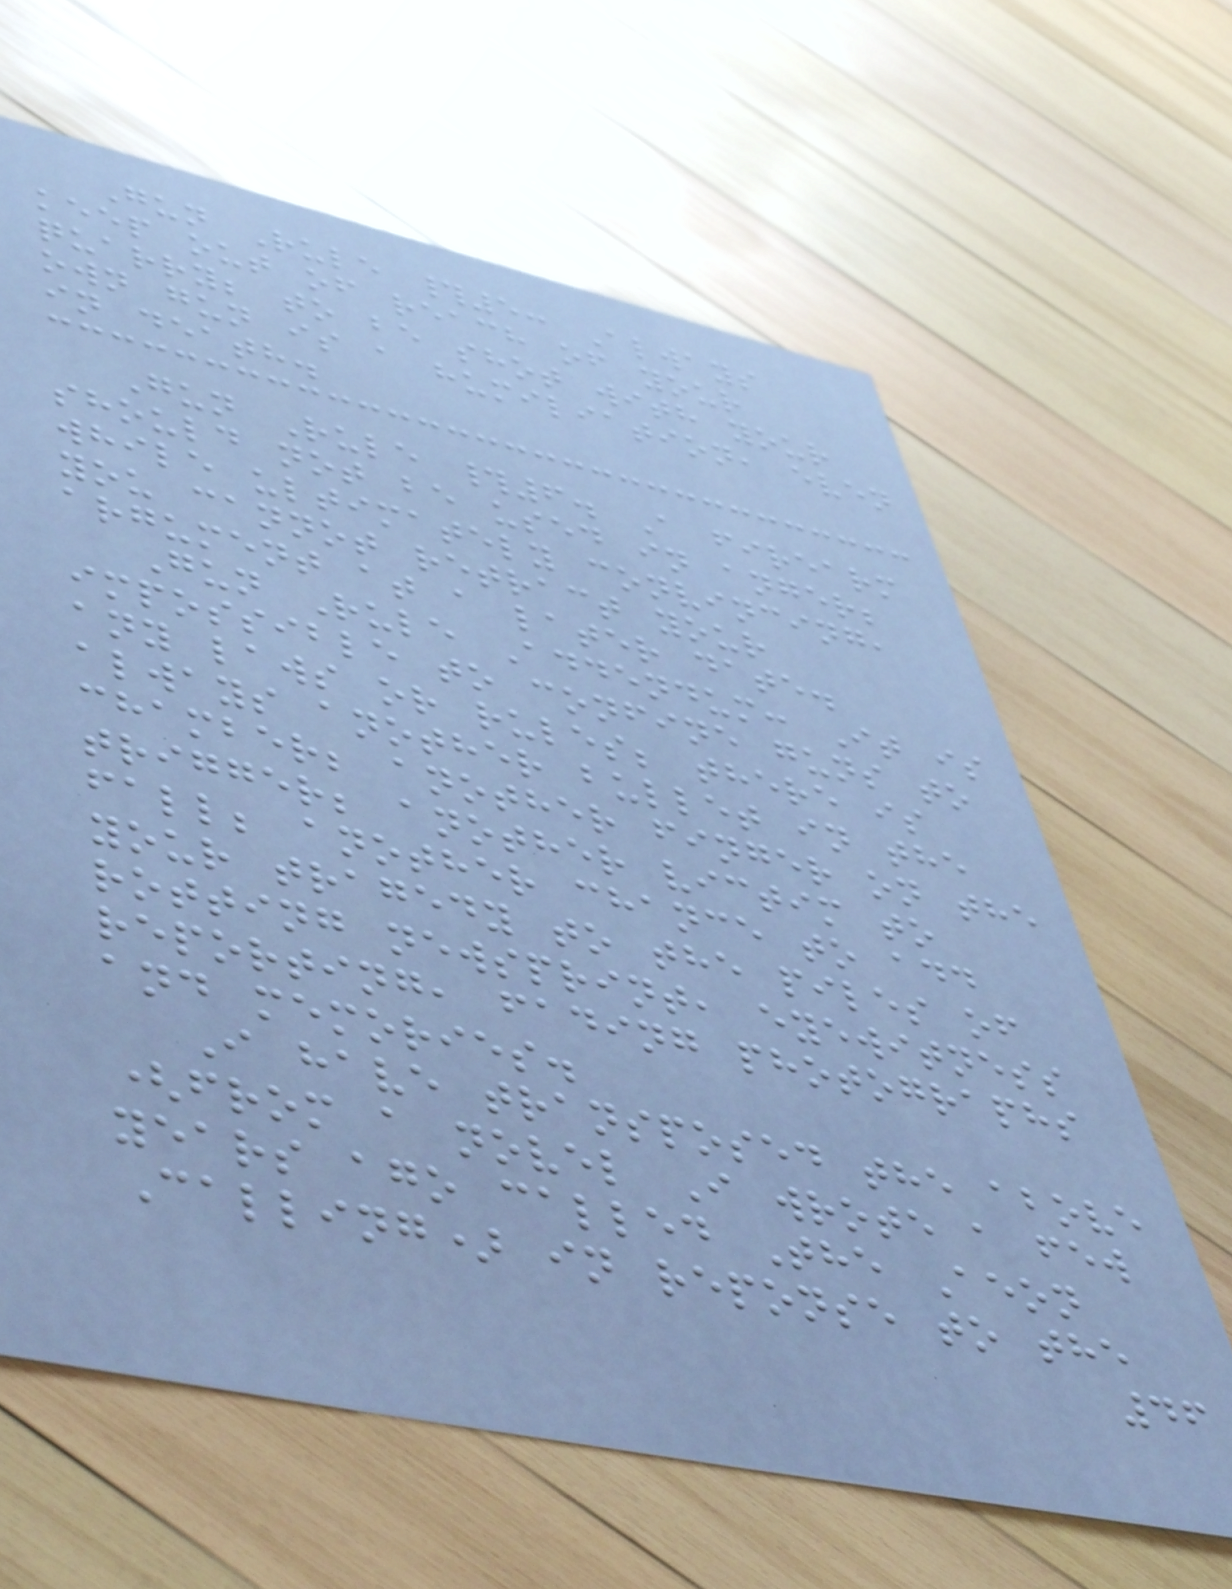Gun Rule #5: Always
keep out of reach of your
quarry; to be shot with your
own gun is a humiliation, even
in death.
Gun Rule #6. A firearm
should not be used in anger;
while ultimately convincing,
you cannot retract your
argument at a later date.
Gun Rule Addendum: It is
impossible to confine guns to
any laws or rules; there is
always another bullet in the
chamber; another finger on the
trigger; another victim to
fall; another chance to add
your tragedy to the piles of
rotting newsprint, eyewitness
reporting, fading photographs
and memories.
I have transposed the above
(from a novel I wrote a few
years ago called The Aeon
Calling) in reponse to the
46
